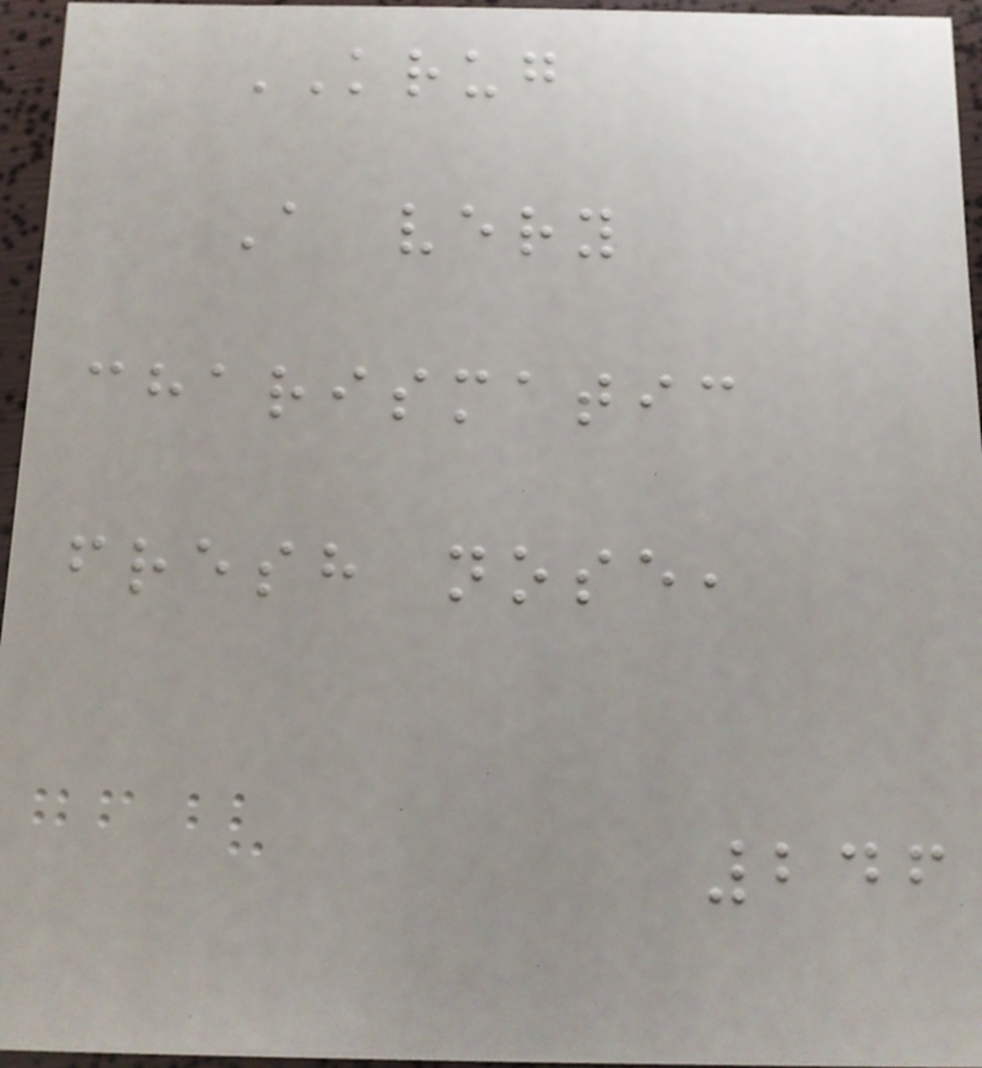KRUG
A very
charismatic
fresh nose,
246
